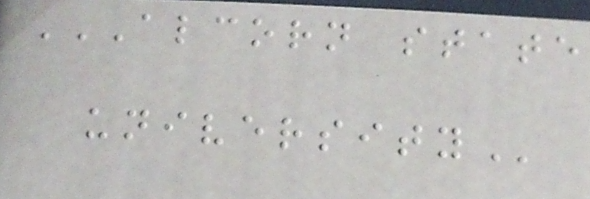ALCORN STATE
UNIVERSITY
